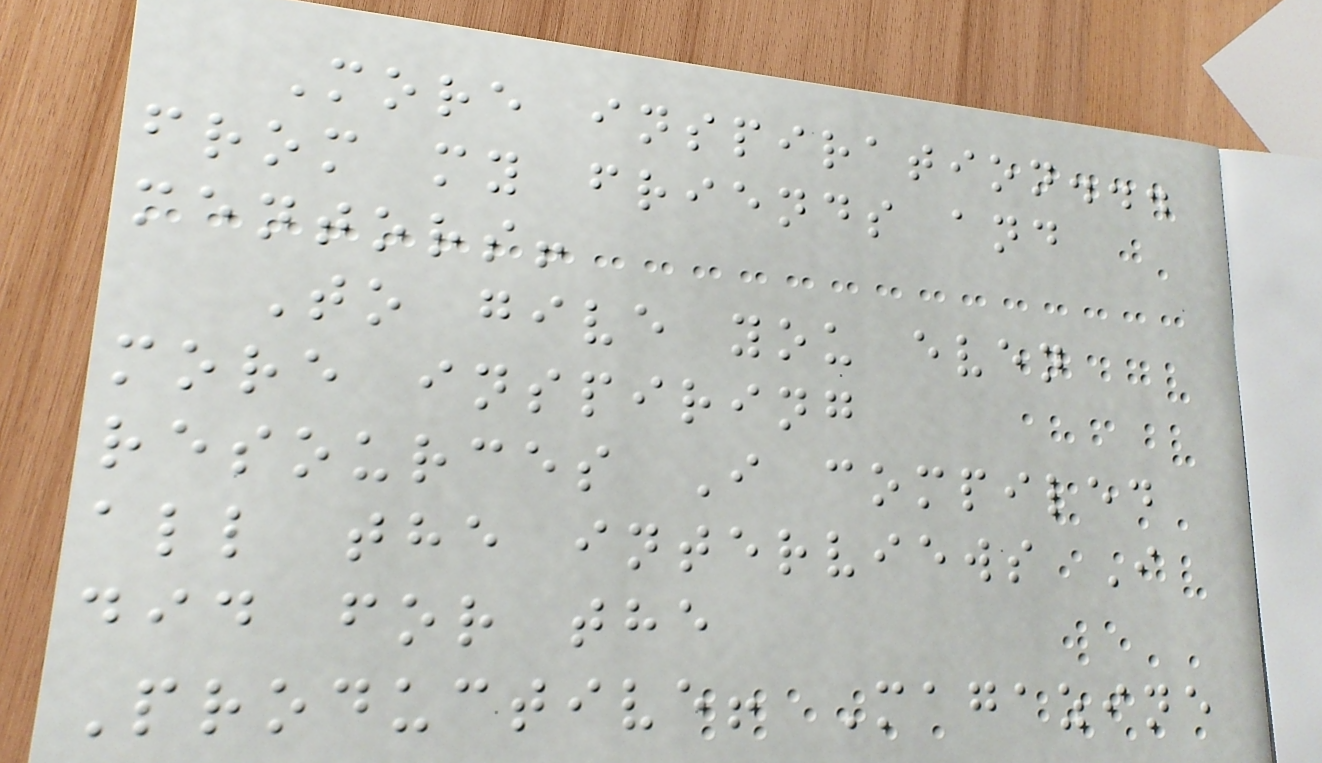More inspiration...
from my friends and
mentors!
To give you even
more inspiring
resources I compiled
all the interviews I
did for the
Productive! Magazine
